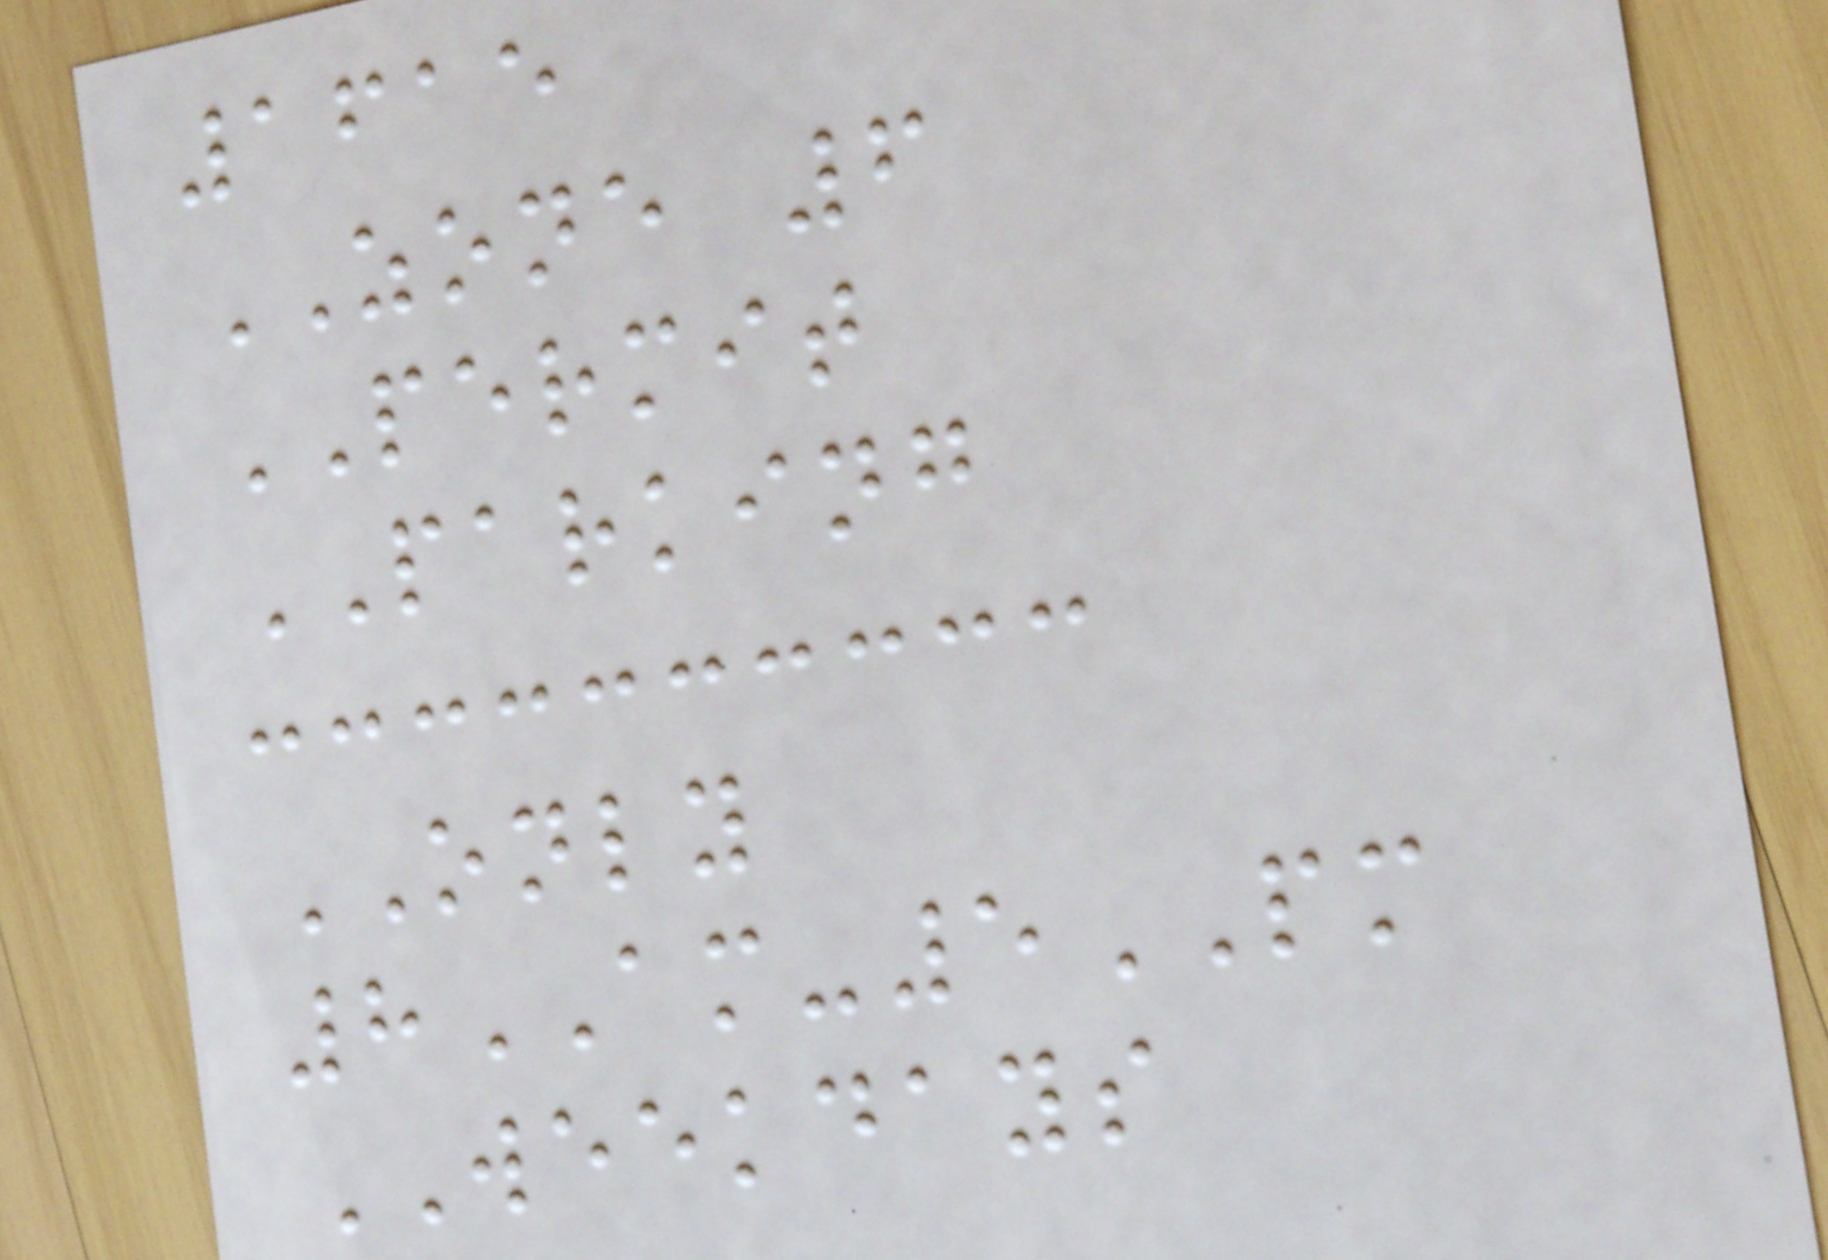1615
ZONE 6
PERMIT
PARKING
ONLY
8AM-5PM
WEEKDAYS
